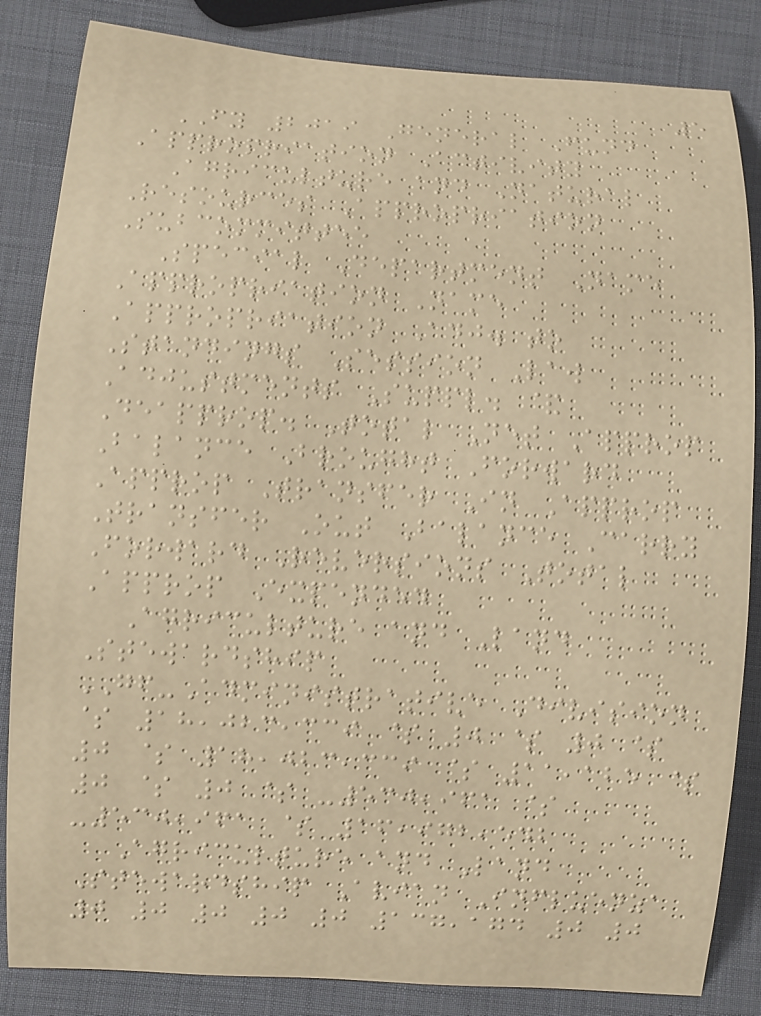5
FY 2019 General Fund
Appropriation Activity
Agriculture and Natural
Resources Appropriation
Subcommittee
Special Department Name
Appropriation Name
Appropriation Adj. to
Standings Session Law
Adjustments Suppl. &
Deapprop. Total Net Approp
Balance Brought Forward
Approp Transfer In Approp
Transfer Out Balance Carry
Forward Reversions Total
Approp Expended
Agriculture and Land
Stewardship
GF-Administrative Division
$ 18,023,339 $ 0 $ 0 $
0 $ 18,023,339 $ 11,125 $
0 $ 0 $ -530,961 $
-530,961 $ 16,972,542
Agriculture and Land
Stewardship Avian Influenza
0 0 0 0 0 137,174 0 0
